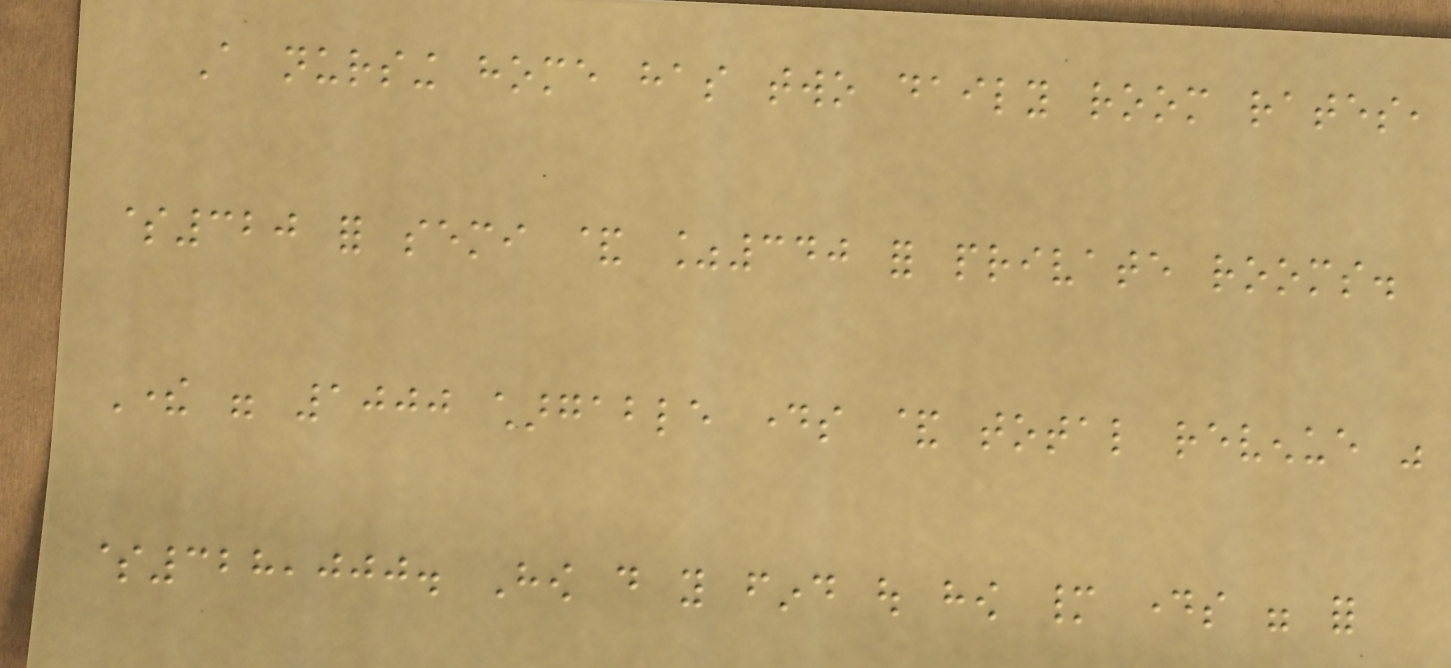A nursing home has two daily room rates,
$320 for semi & %340 for private rooms.
There were 1000 chargable days & total revenue was
$328,000. How do you find out how many days were for
